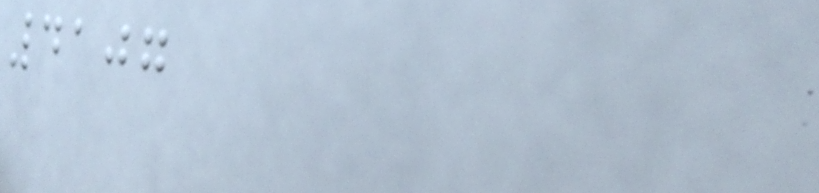4107
